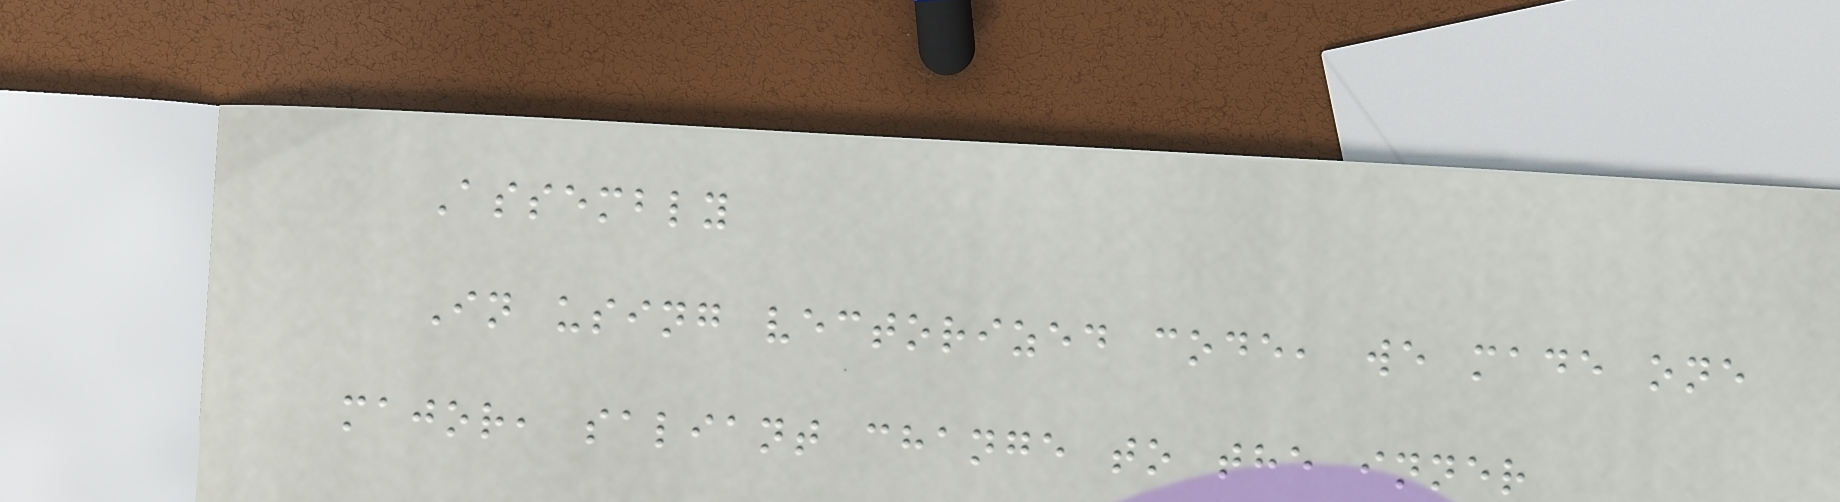Assembly
In using vectorized code, we made one
major, saliant change to the inner
